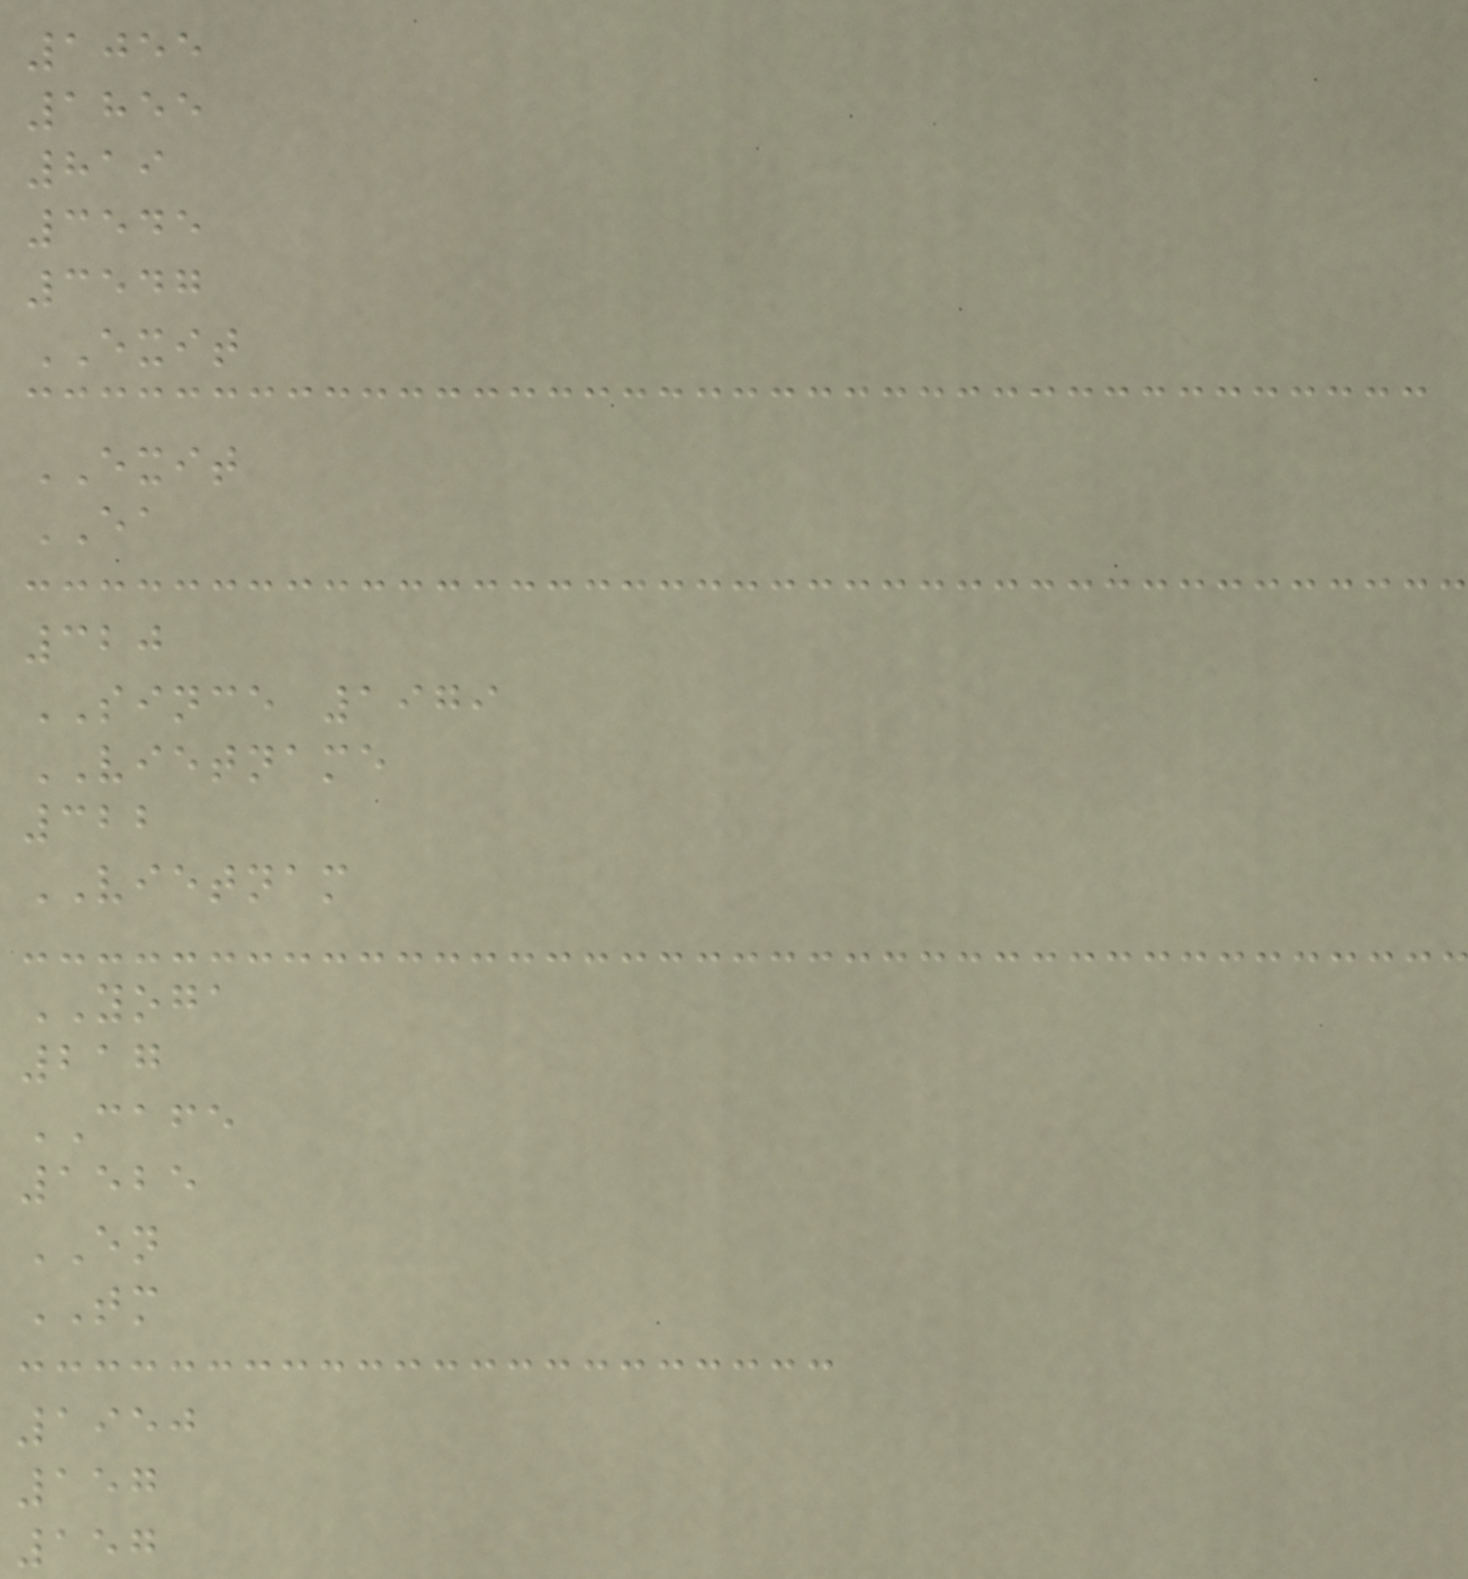1055
1855
819
3545
3547
EXIT
EXIT
EA
320
SINCE 1979
VIETNAME
322
VIETNAM
YOGA
217
CAFE
1525
EN
TM
1950
157
157
